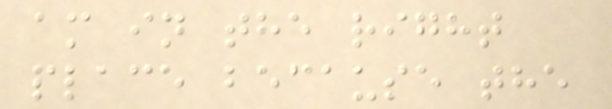am in the right
place because the
